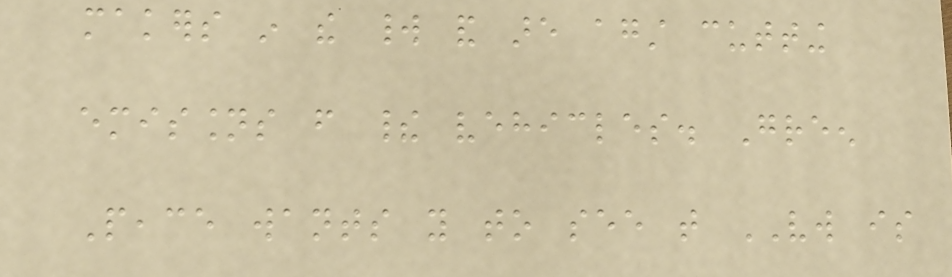makers in the world and are against cutting
emissions from their vehicles. Green
Peace wants you to see that VW is
